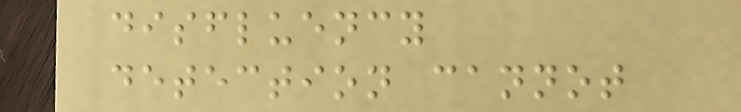disfluency
detection cannot
